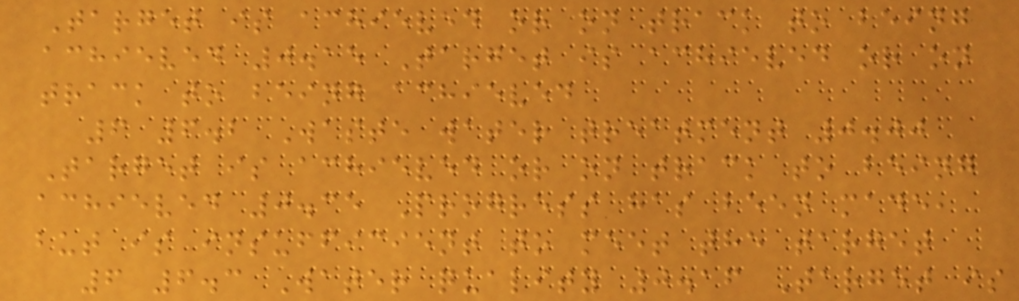Target is achieved or on track to being
achieved 0.15 Target is achieved or on
track to being achieved
6 6.2 Waste water treatment 0.00
Target is achieved or on track to being
achieved 0.35 Progress has been made,
but is insufficient to meet the target
6 6.3 Water quality 0.16 Target is
